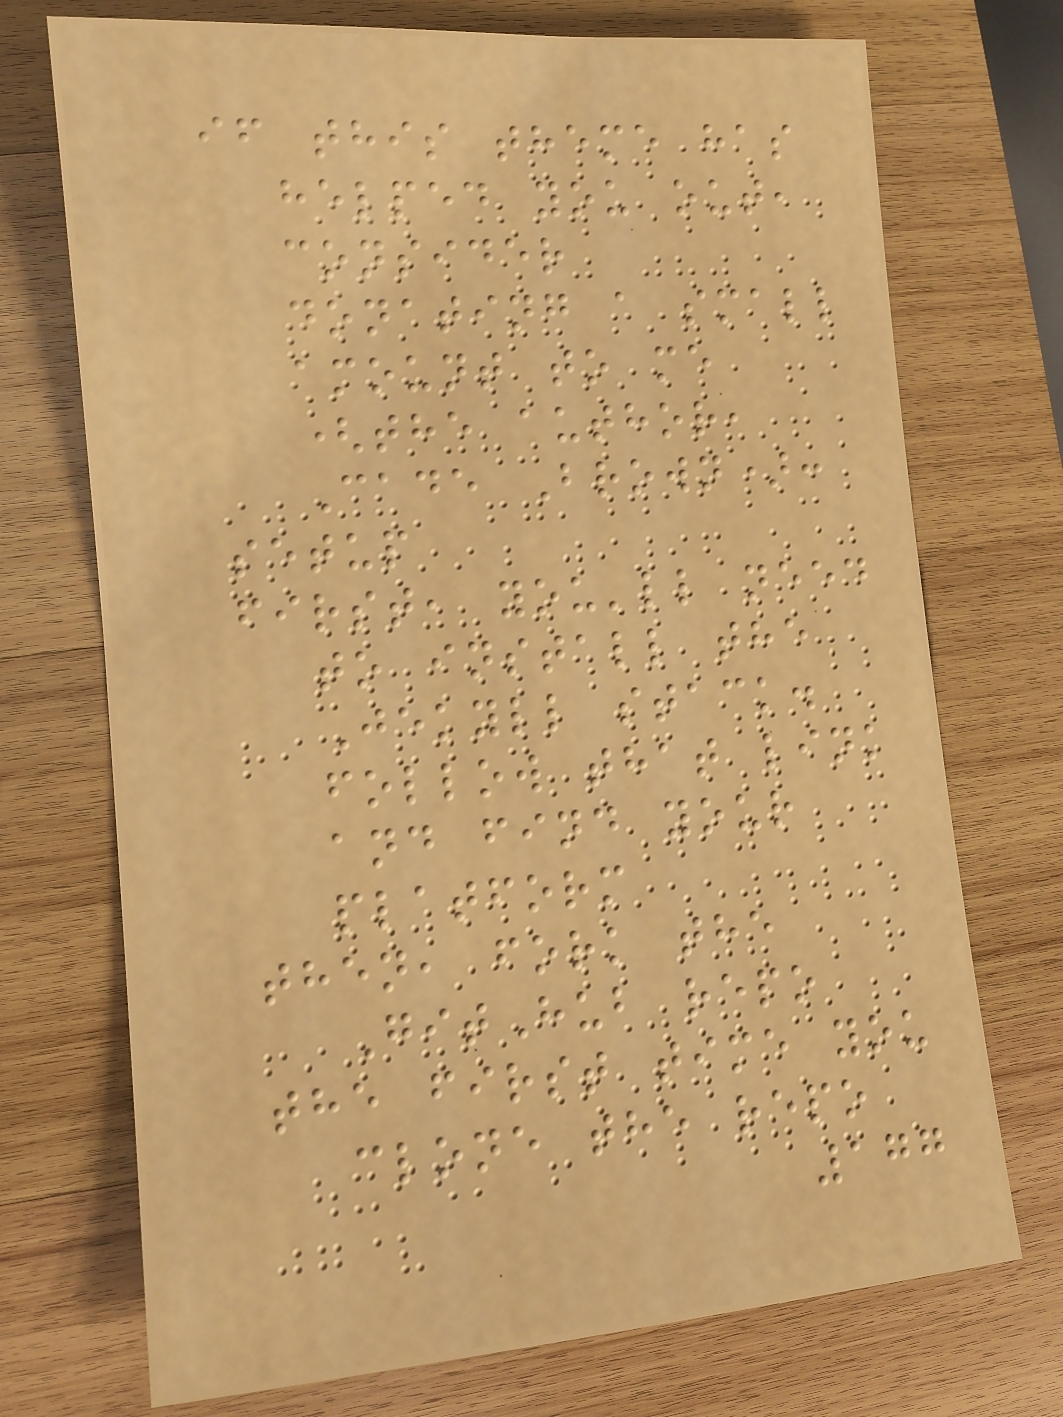if this theme has
helped you out,
consider
donating a small
amount to me
(the author,
Cade Brown):
setup
first, you'll need
to install the
Jekyll stack.
follow that link
and find your
platform
then, fork the
GitHub repo
the first time you
clone the repo
177
